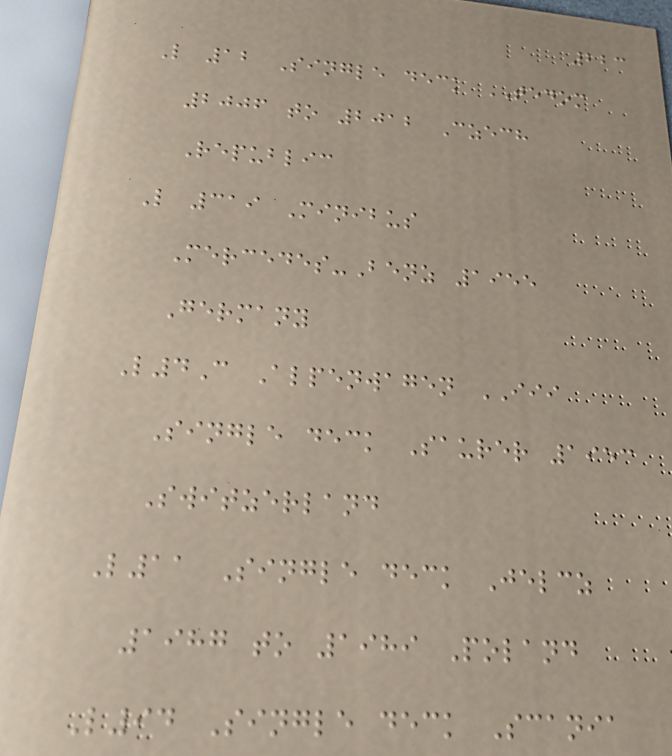223
L 12 Single deck TEDOM
2006 to 2012 Czech
Republic
L 319 Minibus
Mercedes-Benz 1955
Germany
L4C Alpenwagen III
Single deck Saurer 1953
Switzerland
L11 Single deck Jelcz
1987 to 1989 Poland
L94 Single deck Scania
